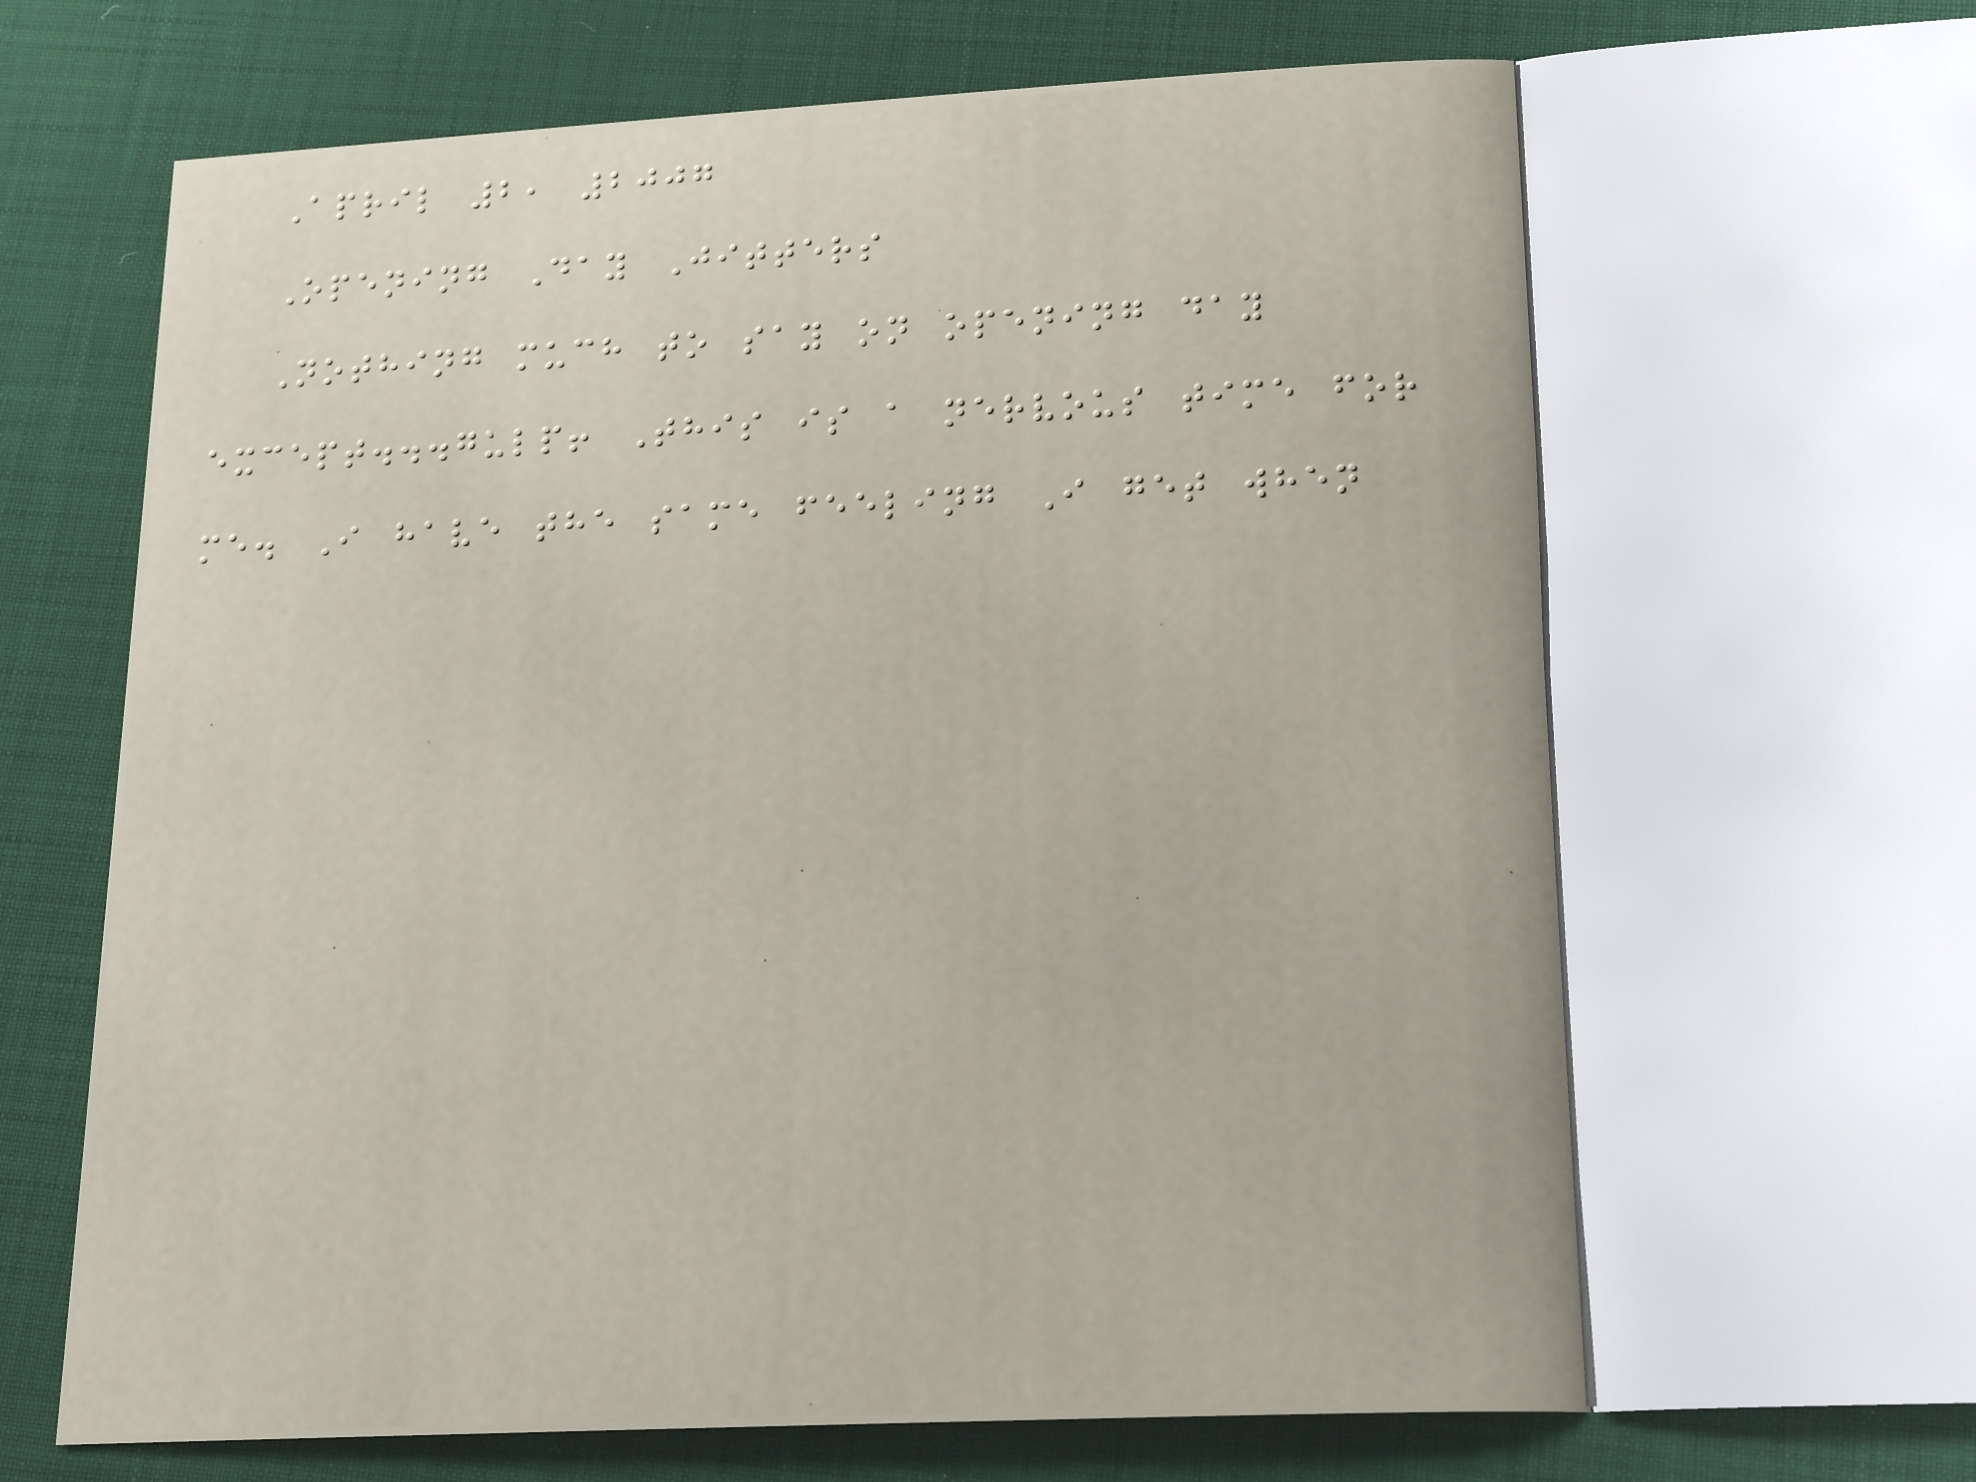April 2, 2007
Opening Day Jitters
Nothing much to say on opening day
except...gulp! This is a nervous time for
me. I have the same feeling I get when
